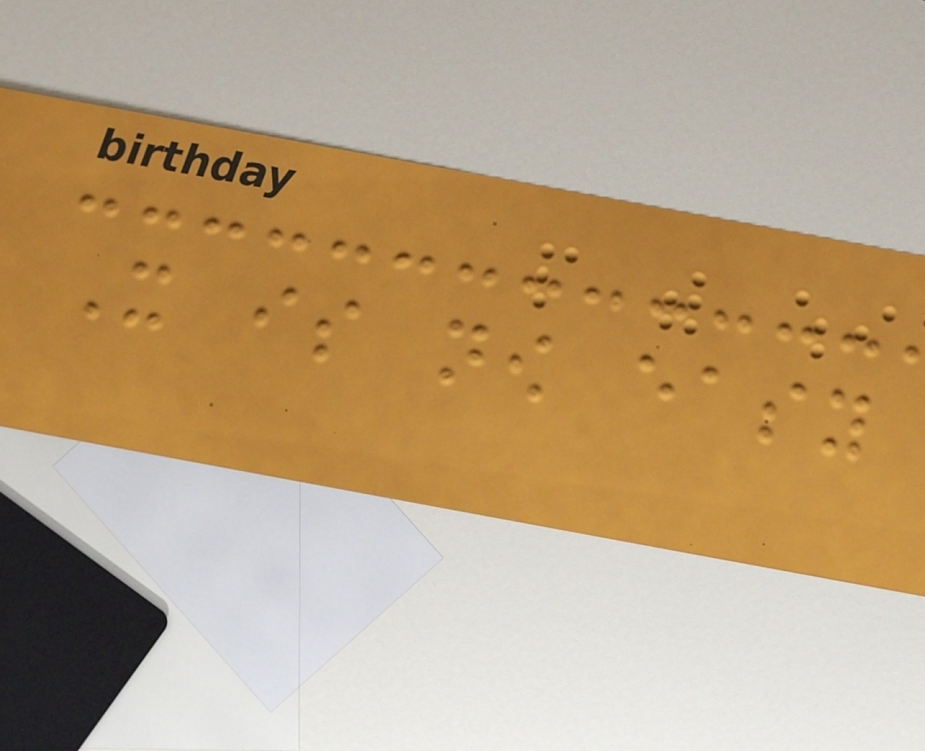It is now easy
